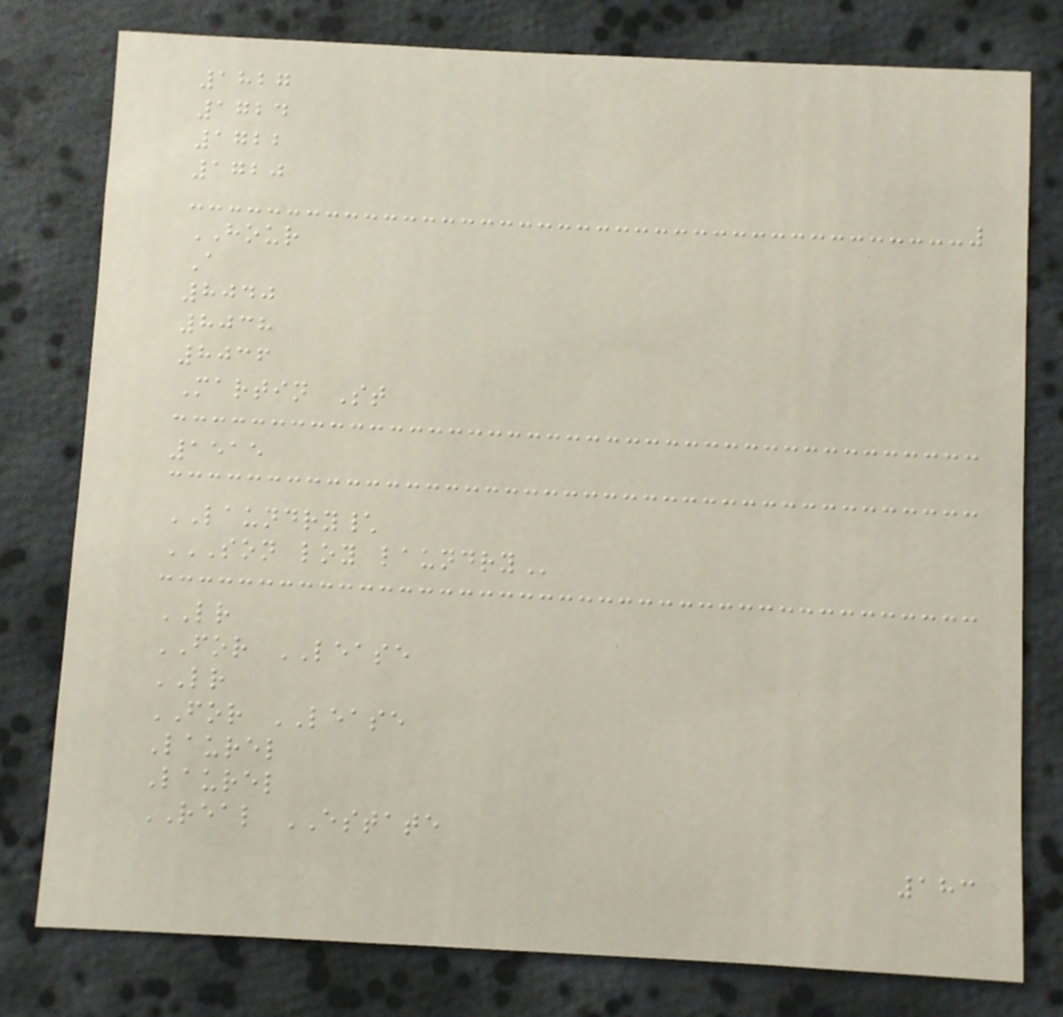1827
1724
1722
1720
HOUR
A
8040
8038
8036
Martin St
1515
LAUNDRY\
SON LOY LAUNDRY
LR
FOR LEASE
LR
FOR LEASE
Laurel
Laurel
REAL ESTATE
183
